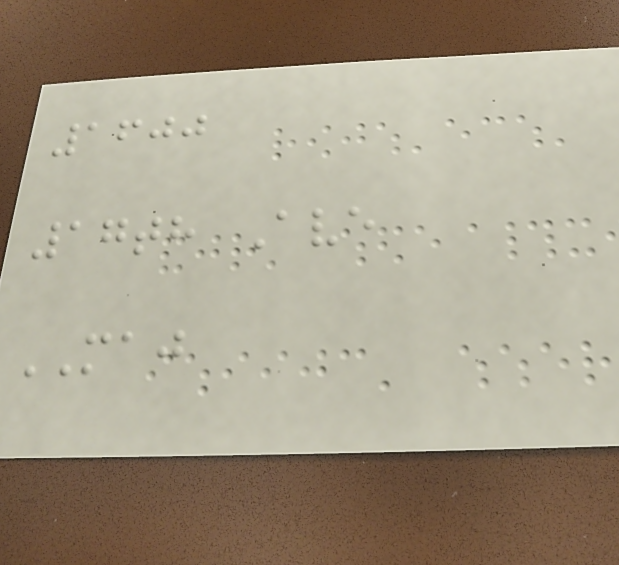1600
17th Ave
MAJ
